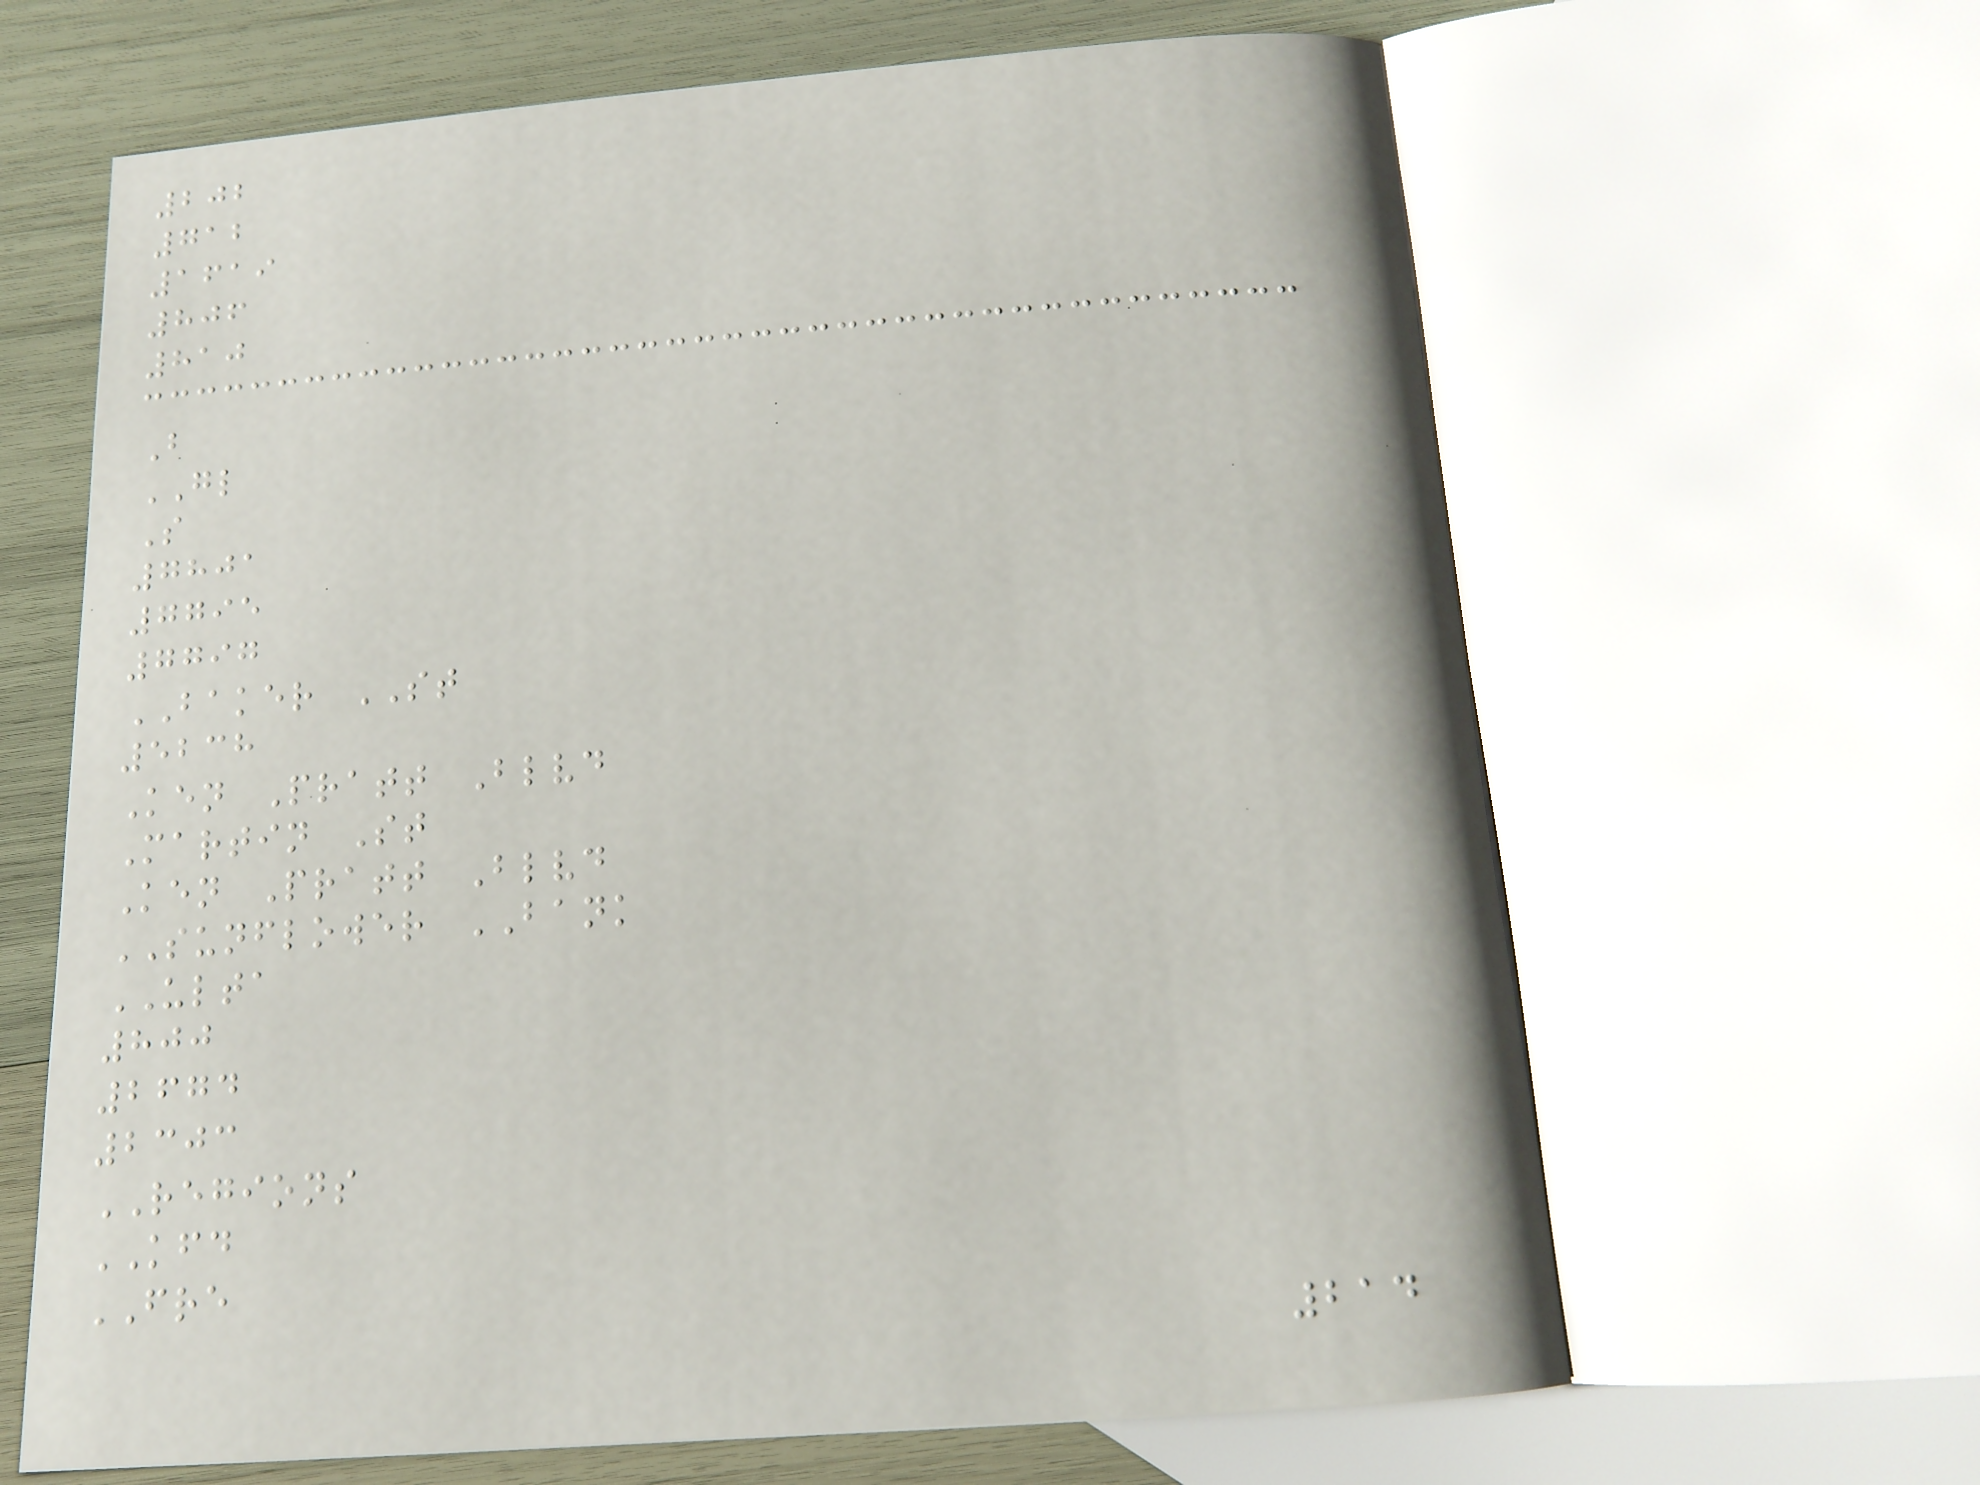202
712
1619
806
810
B
GL
S
7801
7795
7797
BAKER ST
5238
Ken Pratt Blvd
Martin St
Ken Pratt Blvd
SUNFLOWER BANK
ULTA
800
2674
2303
REGIONS
KFD
FRE
214
